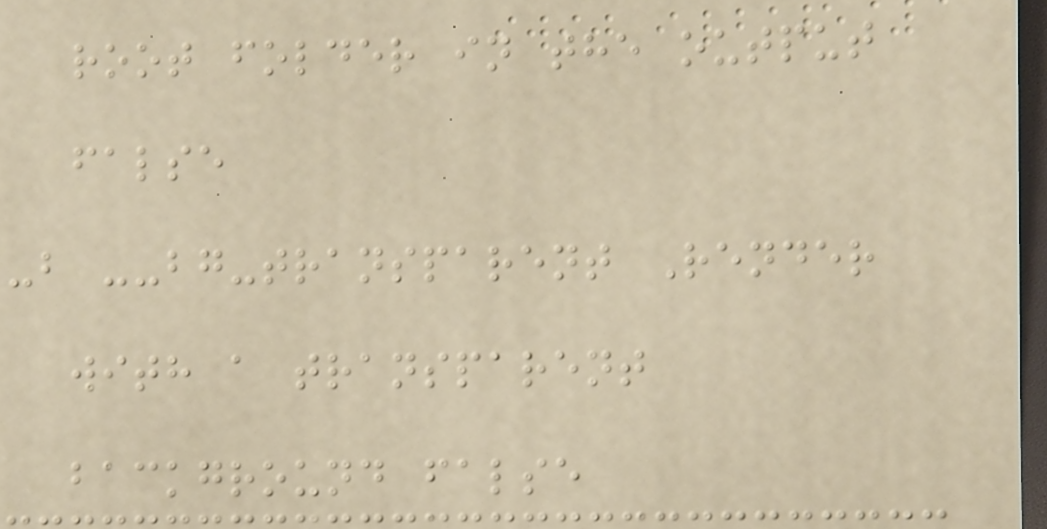root folder in the output
false
-b --bg-transparent Render
with a transparent
background false
